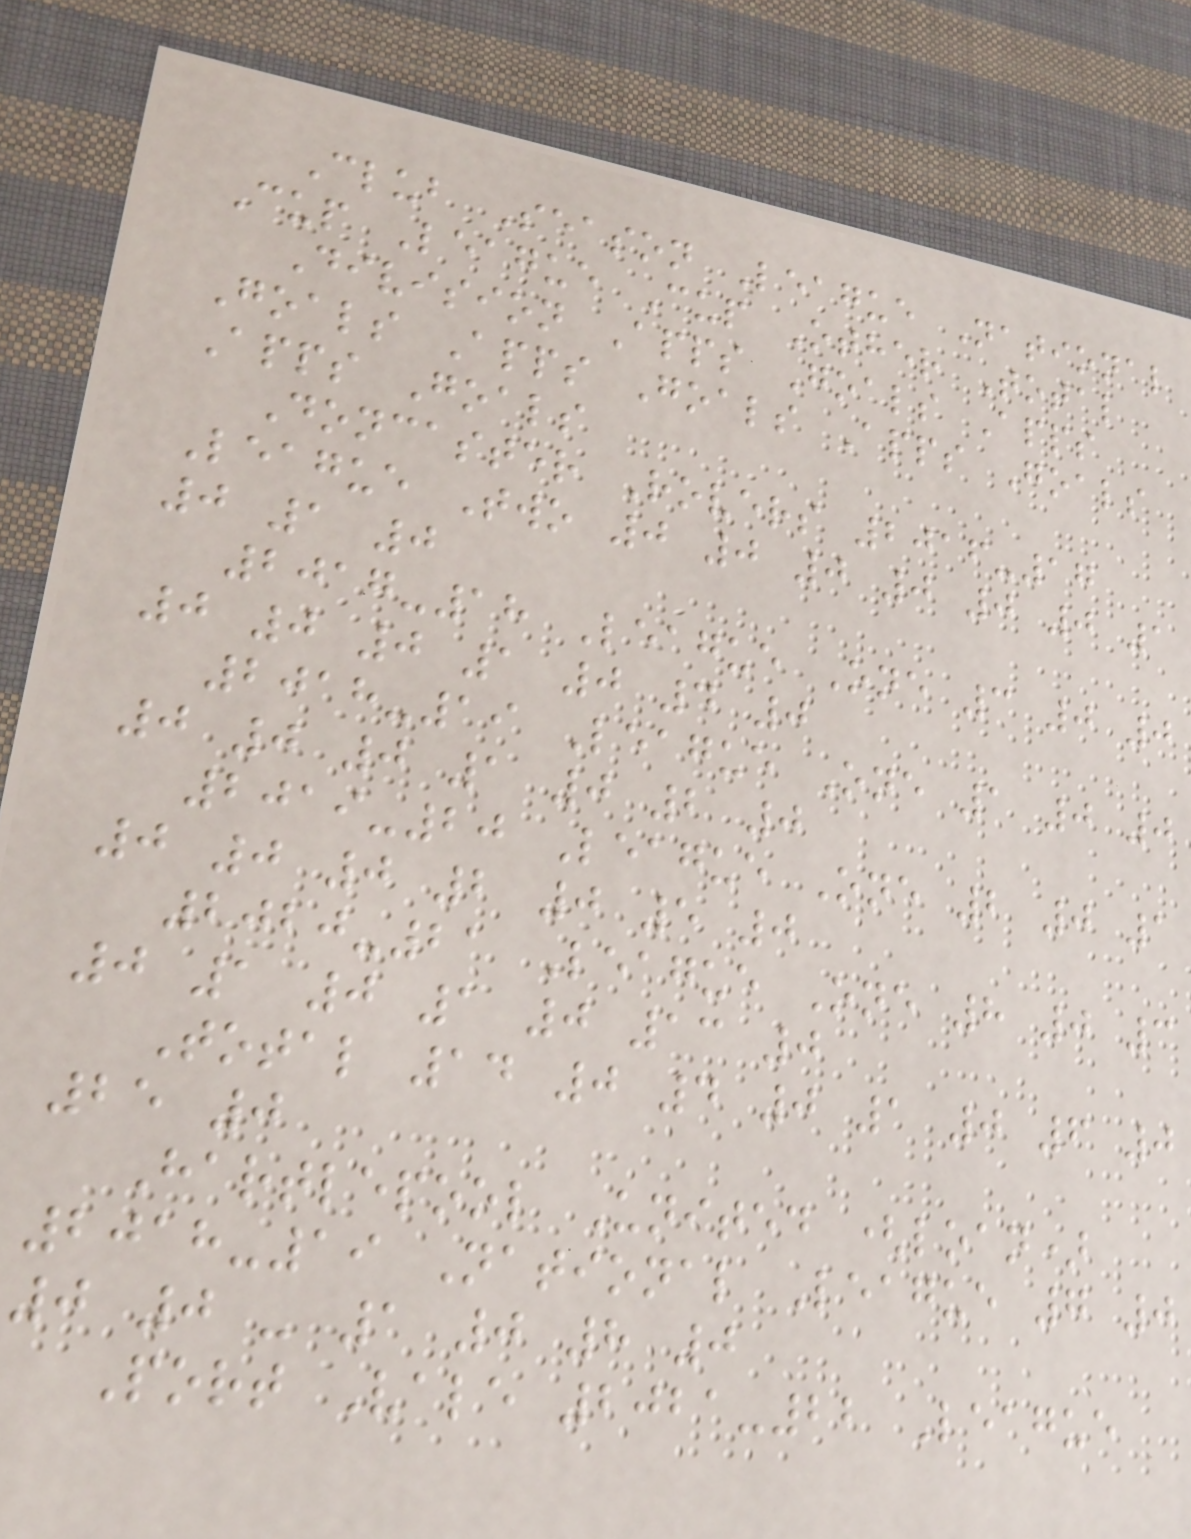Club Season League National
Cup League Cup Other Total
Division Apps Goals Apps
Goals Apps Goals Apps Goals
Apps Goals
Doncaster Rovers 2016-17
League Two 0 0 0 0 0 0 1
0 1 0
2017-18 League One 3 0 0
0 0 0 1 0 4 0
2018-19 League One 1 0 0
0 0 0 1 0 2 0
2019-20 League One 2 0 1
0 0 0 2 0 5 0
2020-21 League One 8 0 3
0 1 0 1 0 13 0
Total 14 0 4 0 1 0 6 0
25 0
Hartlepool United (loan)
2018-19 National League 7 0
0 0 - 1 0 8 0
Port Vale 2021-22 League
